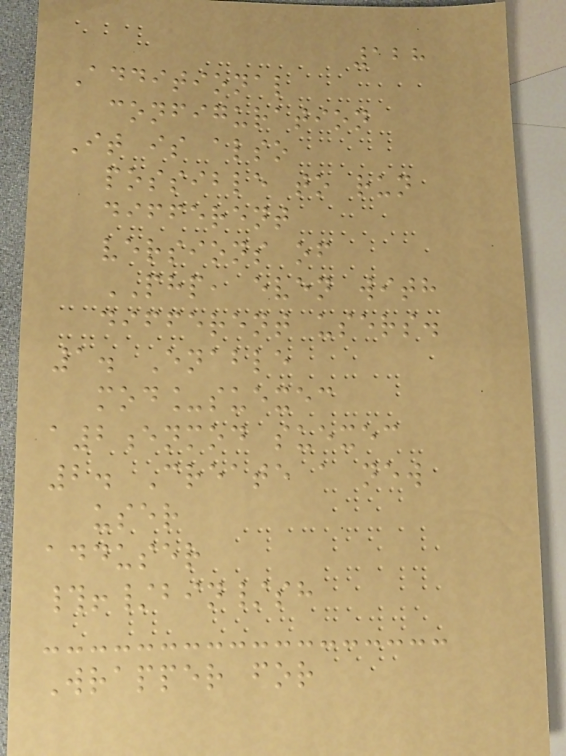128
Additional
configuration
It is also
possible to run
different
versions of
PHP, even with
different users.
1. Enable
mod_suexec
a2enmod suexec
2. Create a new
user
adduser
#!/bin/sh
Wrapper for
